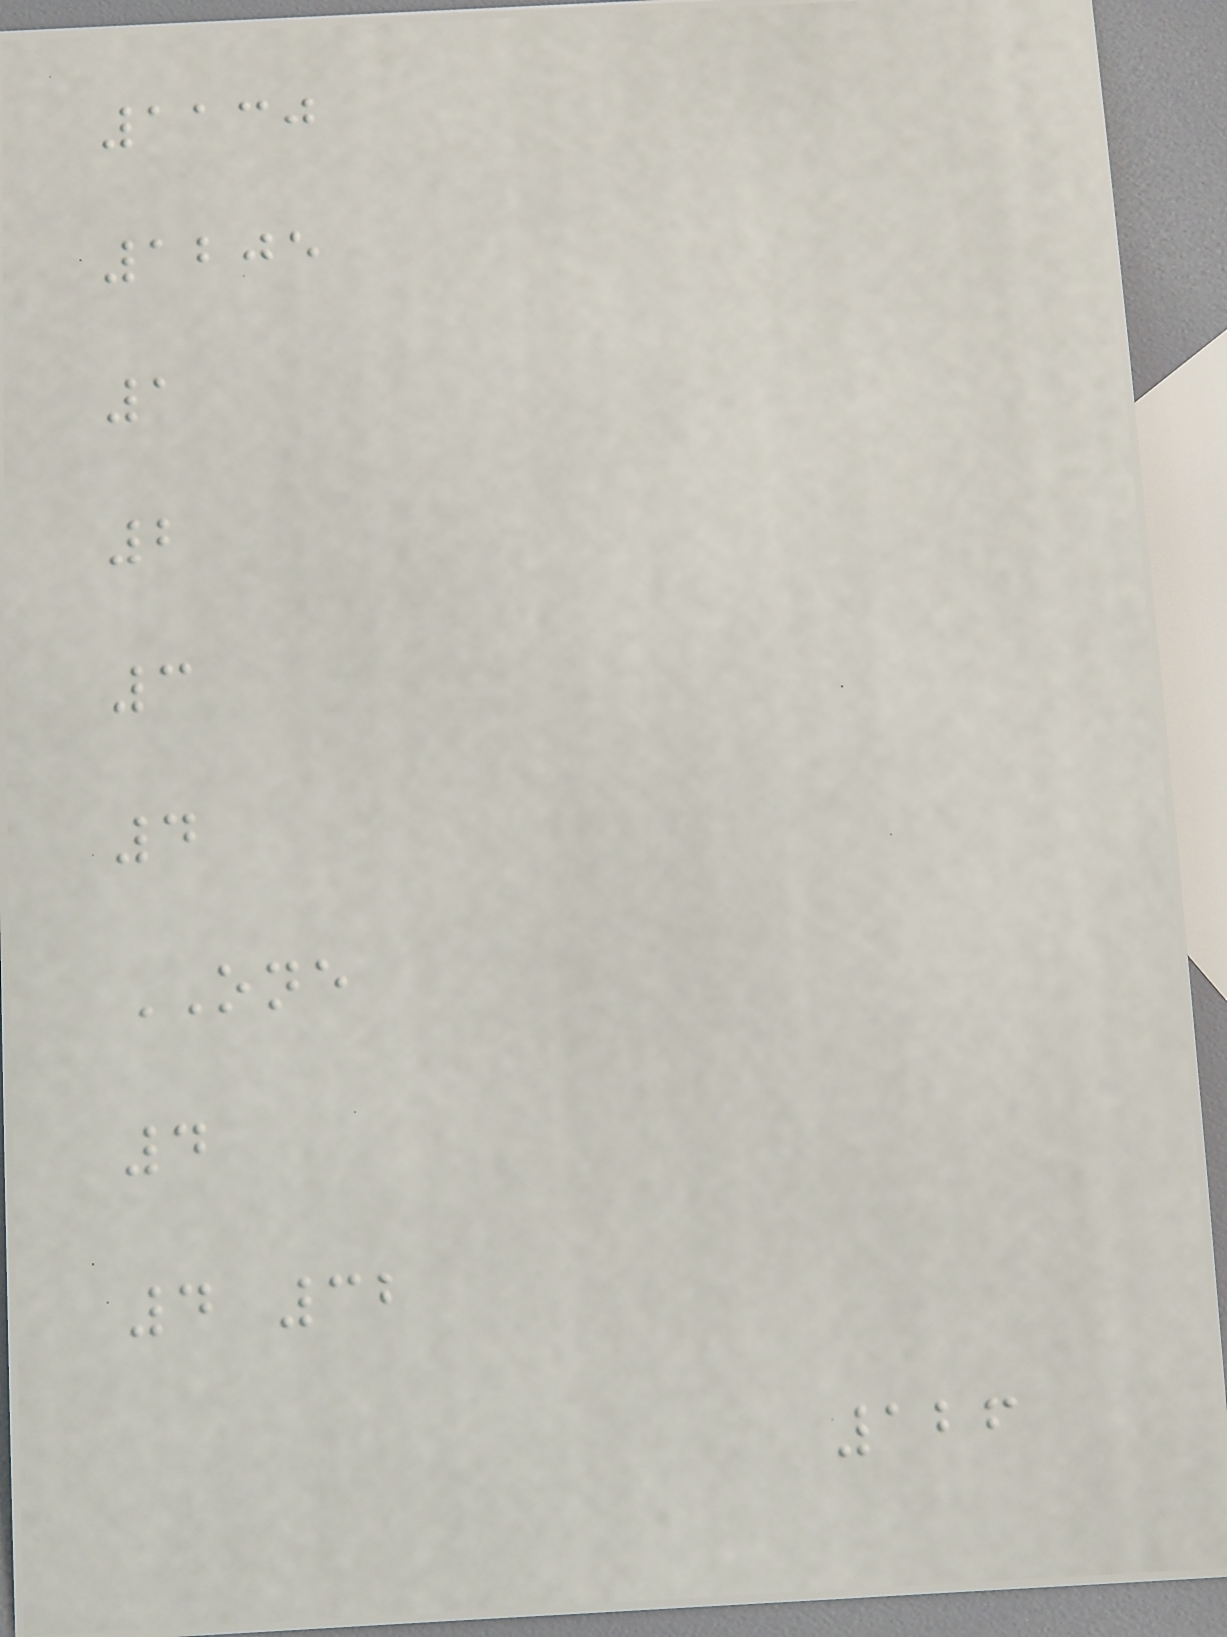1130
1205
1
2
3
4
ONE
4
4 32
126
